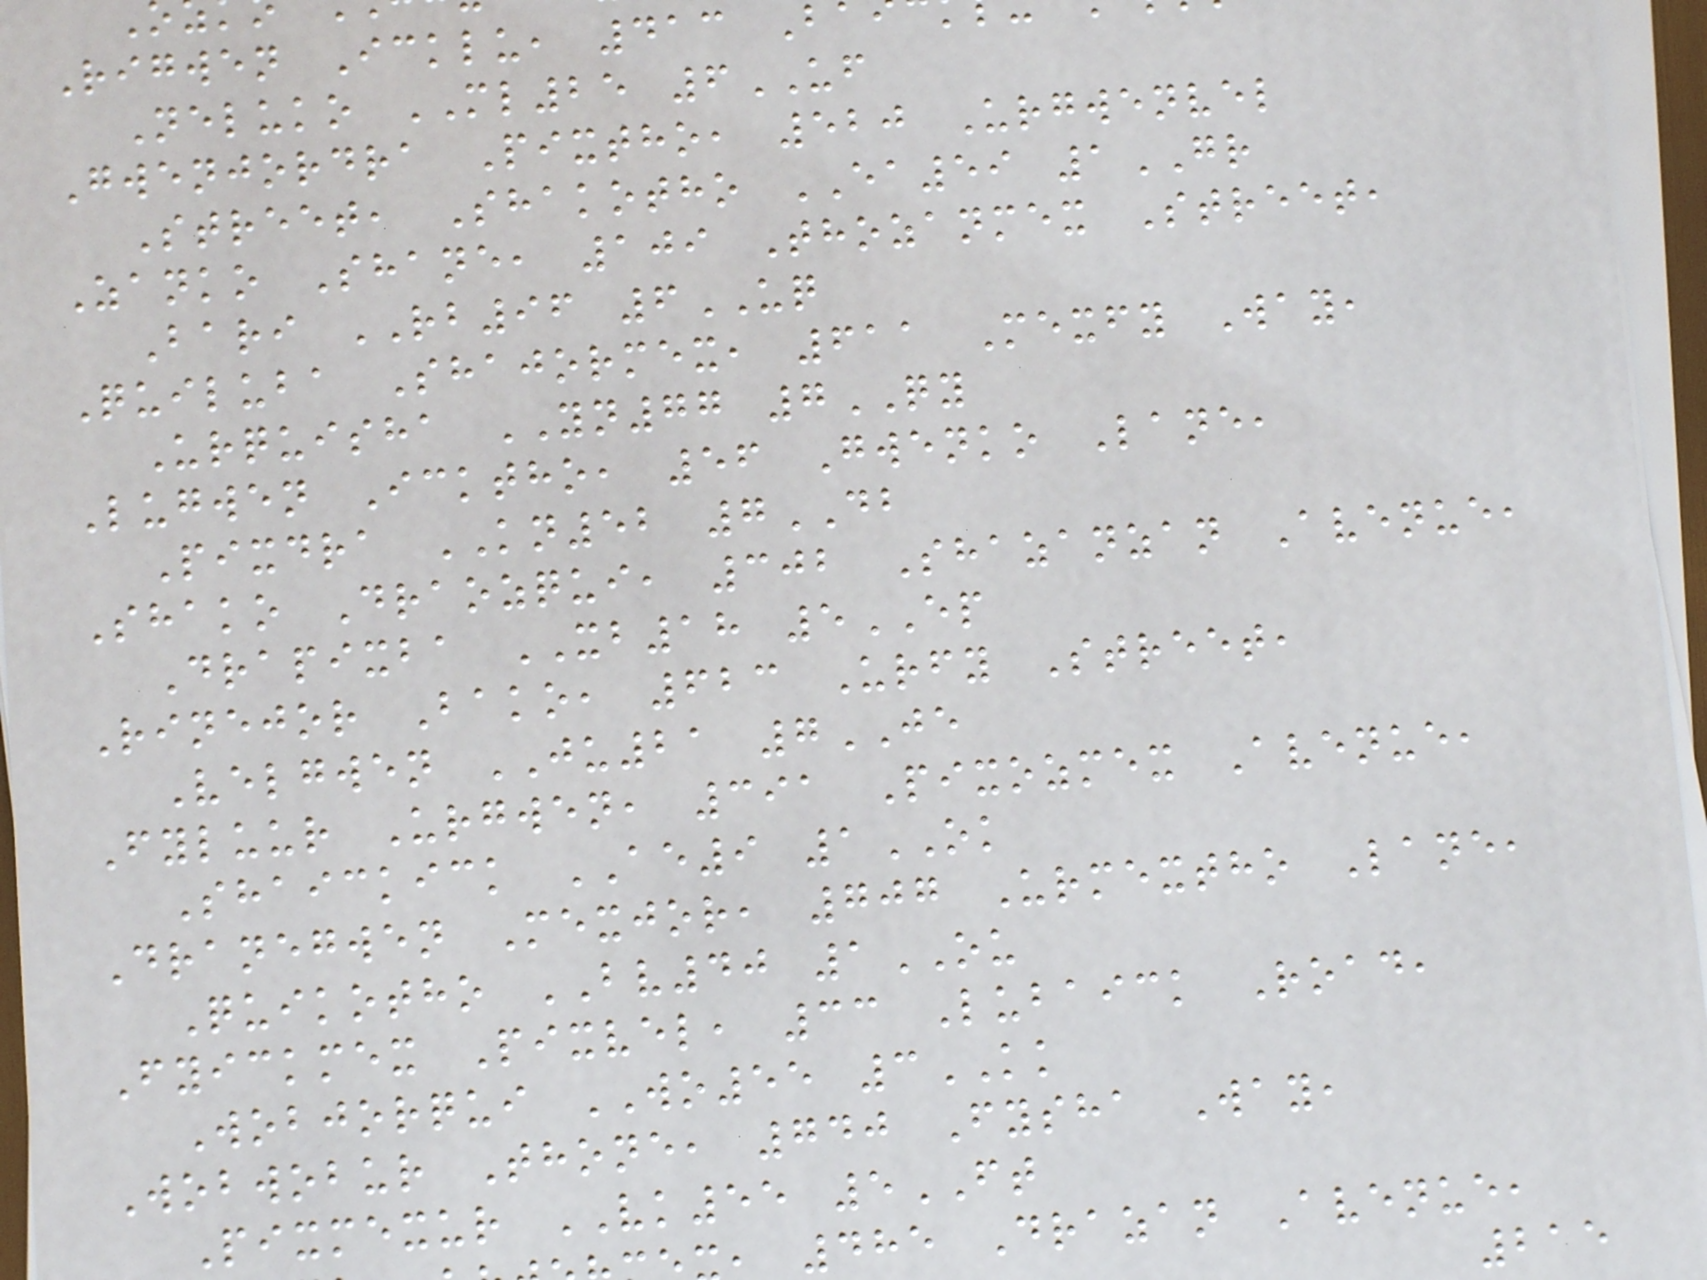Rigwen Icklu, 413 B
Neluko ML25 6UF
Gwenjordra Pixtho, 520 Urgwenvel
Street, Shakotho EA59 1GR
Zanko Shane, 109 Thozanmex Street,
Bari RB96 6UQ
Quiluba Shajormex, 611 Mexfy Way,
Urquisha YN77 7QY
Lugwen Icktho, 56 Gwenko Lane,
Pixdra KN52 7DB
Shako Draozqui, 302 Shazanzan Avenue,
Drapixba XB18 5EP
Rinejor Bako, 623 Urfy Street,
Velgwen JU21 7JE
Fyluur Urgwen, 391 Pixozmex Avenue,
Shaickick AE9 1OK
Dranegwen Mexjor, 707 Urmextho Lane,
Quikotho BV40 1OU
Fyickmex Pixvel, 33 Lubaick Road,
Wobjorqui WO55 3KK
Wobwobur Thone, 740 Fysha Way,
Pixmexur VK55 5FT
485 Drazan Avenue,
215
